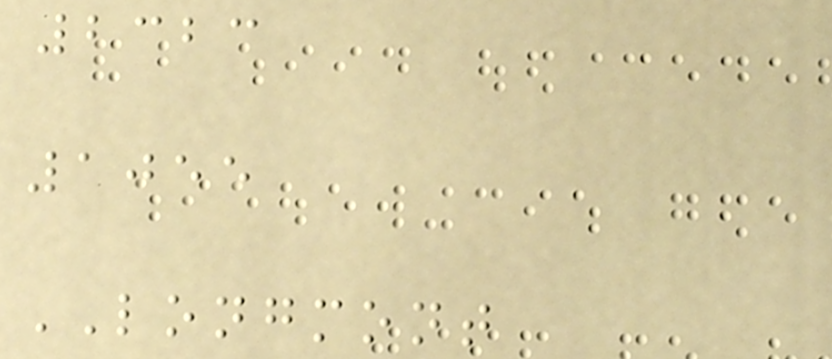2323
1055
LONGMONT
